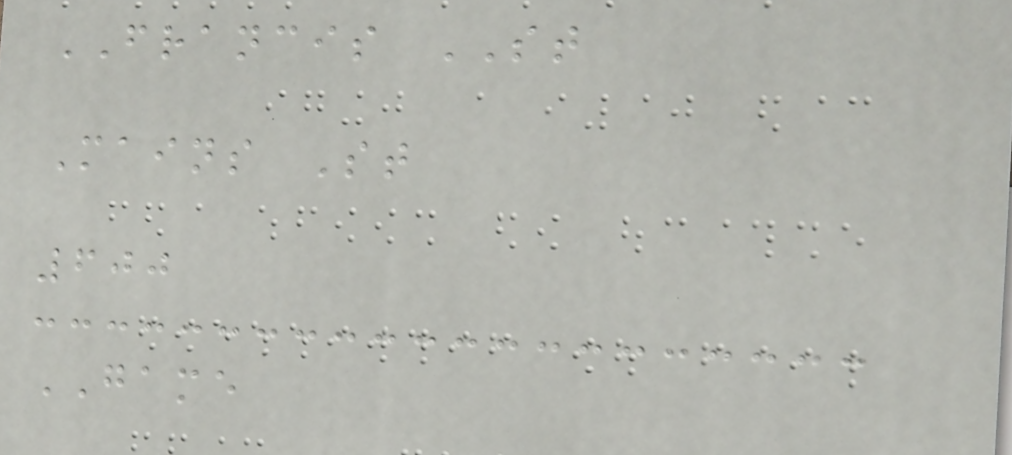FRANCIS ST
Mains St
600
GAME
